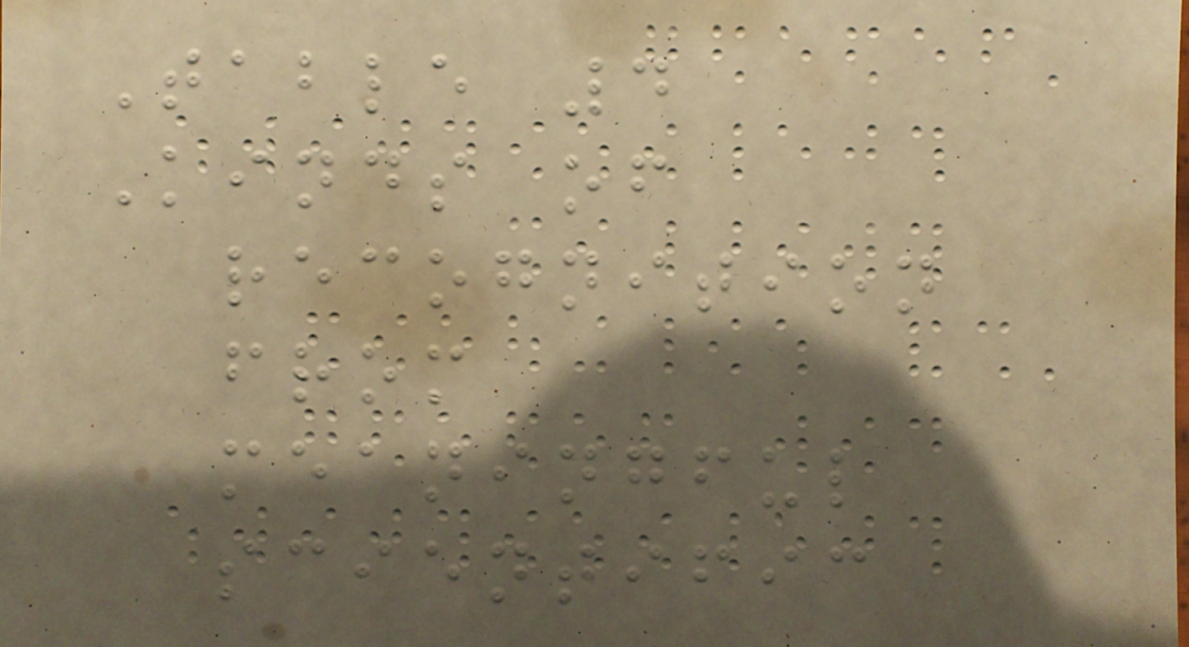Table 4
Kinds of
recognition
from
meaningful
scientific
